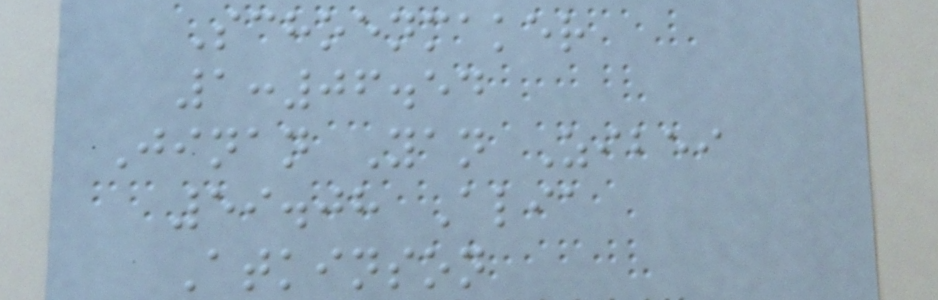Schoenmaker
1:06.54
Jinan Yan Zibei
59.08 Alia
Atkinson
